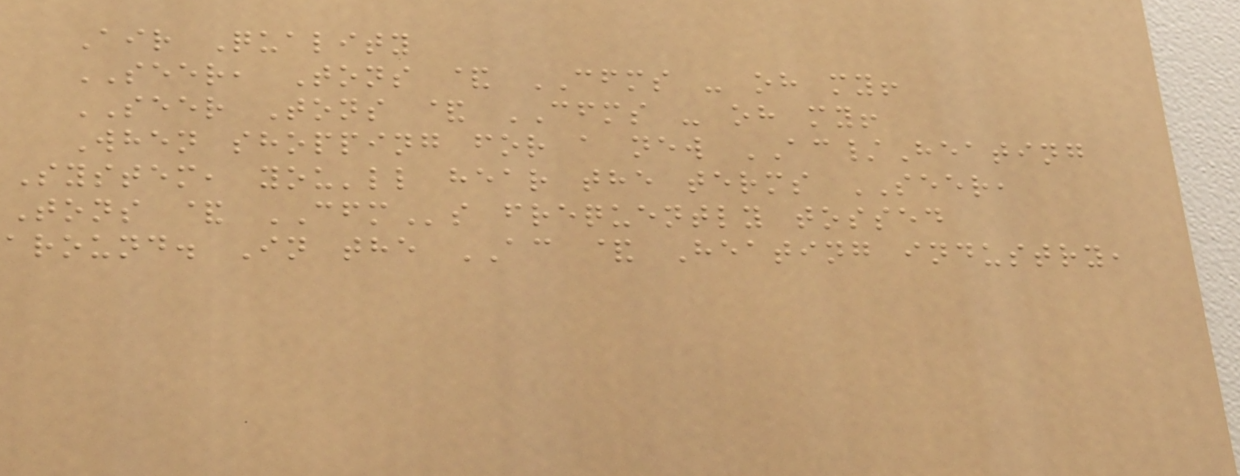Air Quality
SEER, Tons & CFMS - oh my!
SEER Tons & CFMS - oh my!
When shopping for a new AC/Heating
System, you'll hear the terms SEER,
Tons & CFMs frequently tossed
around. In the AC & Heating industry,
